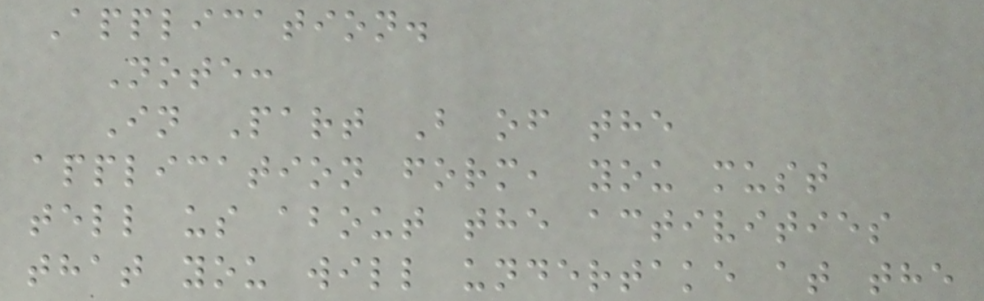Application.
Note:
In Part B of the
application form, you must
tell us about the activities
that you will undertake at the
